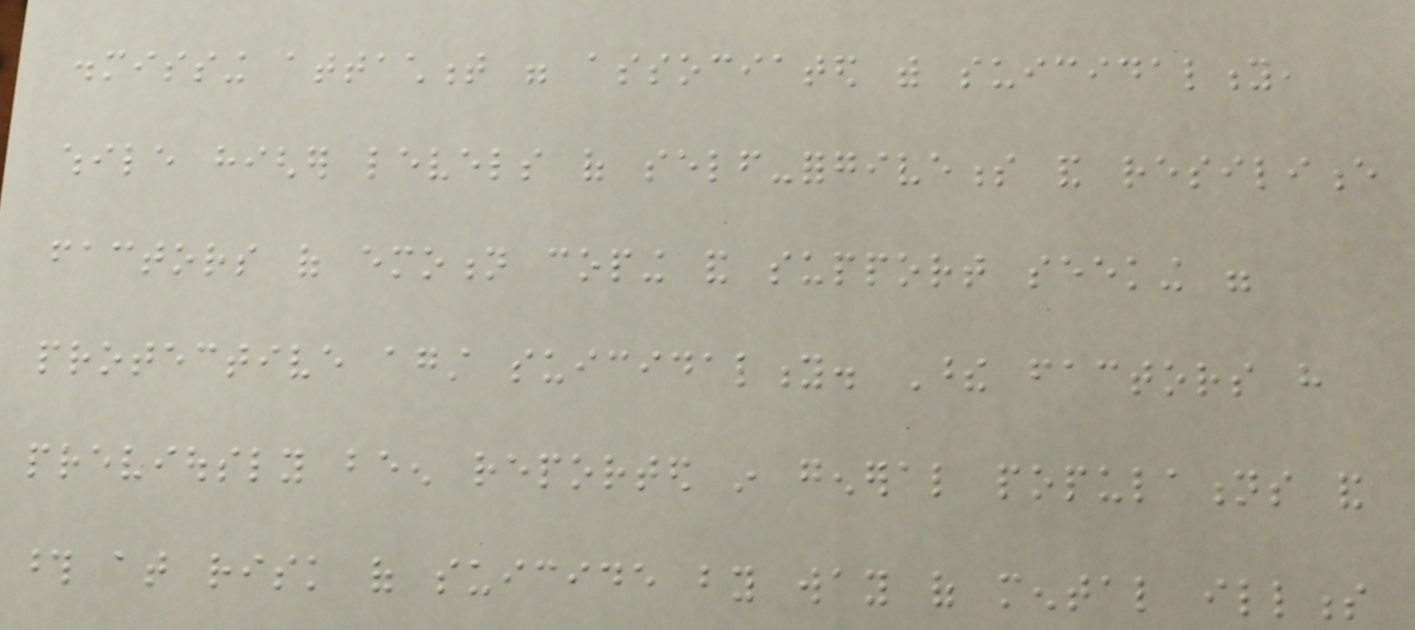dismissing attachment were associated with suicidality,
while higher levels of self-forgiveness and resilience
factors of emotion coping and support seeking were
protective against suicidality. These factors have
previously been reported in general populations and
those at risk of suicide by way of mental illness
